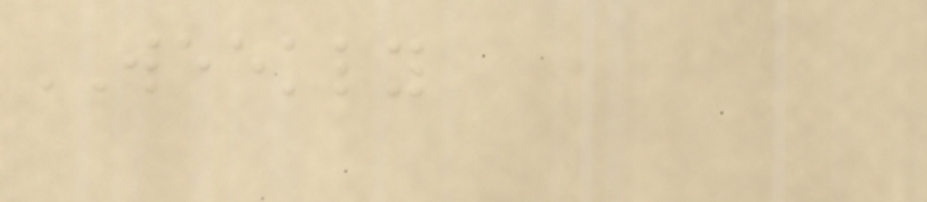WEEKLY
